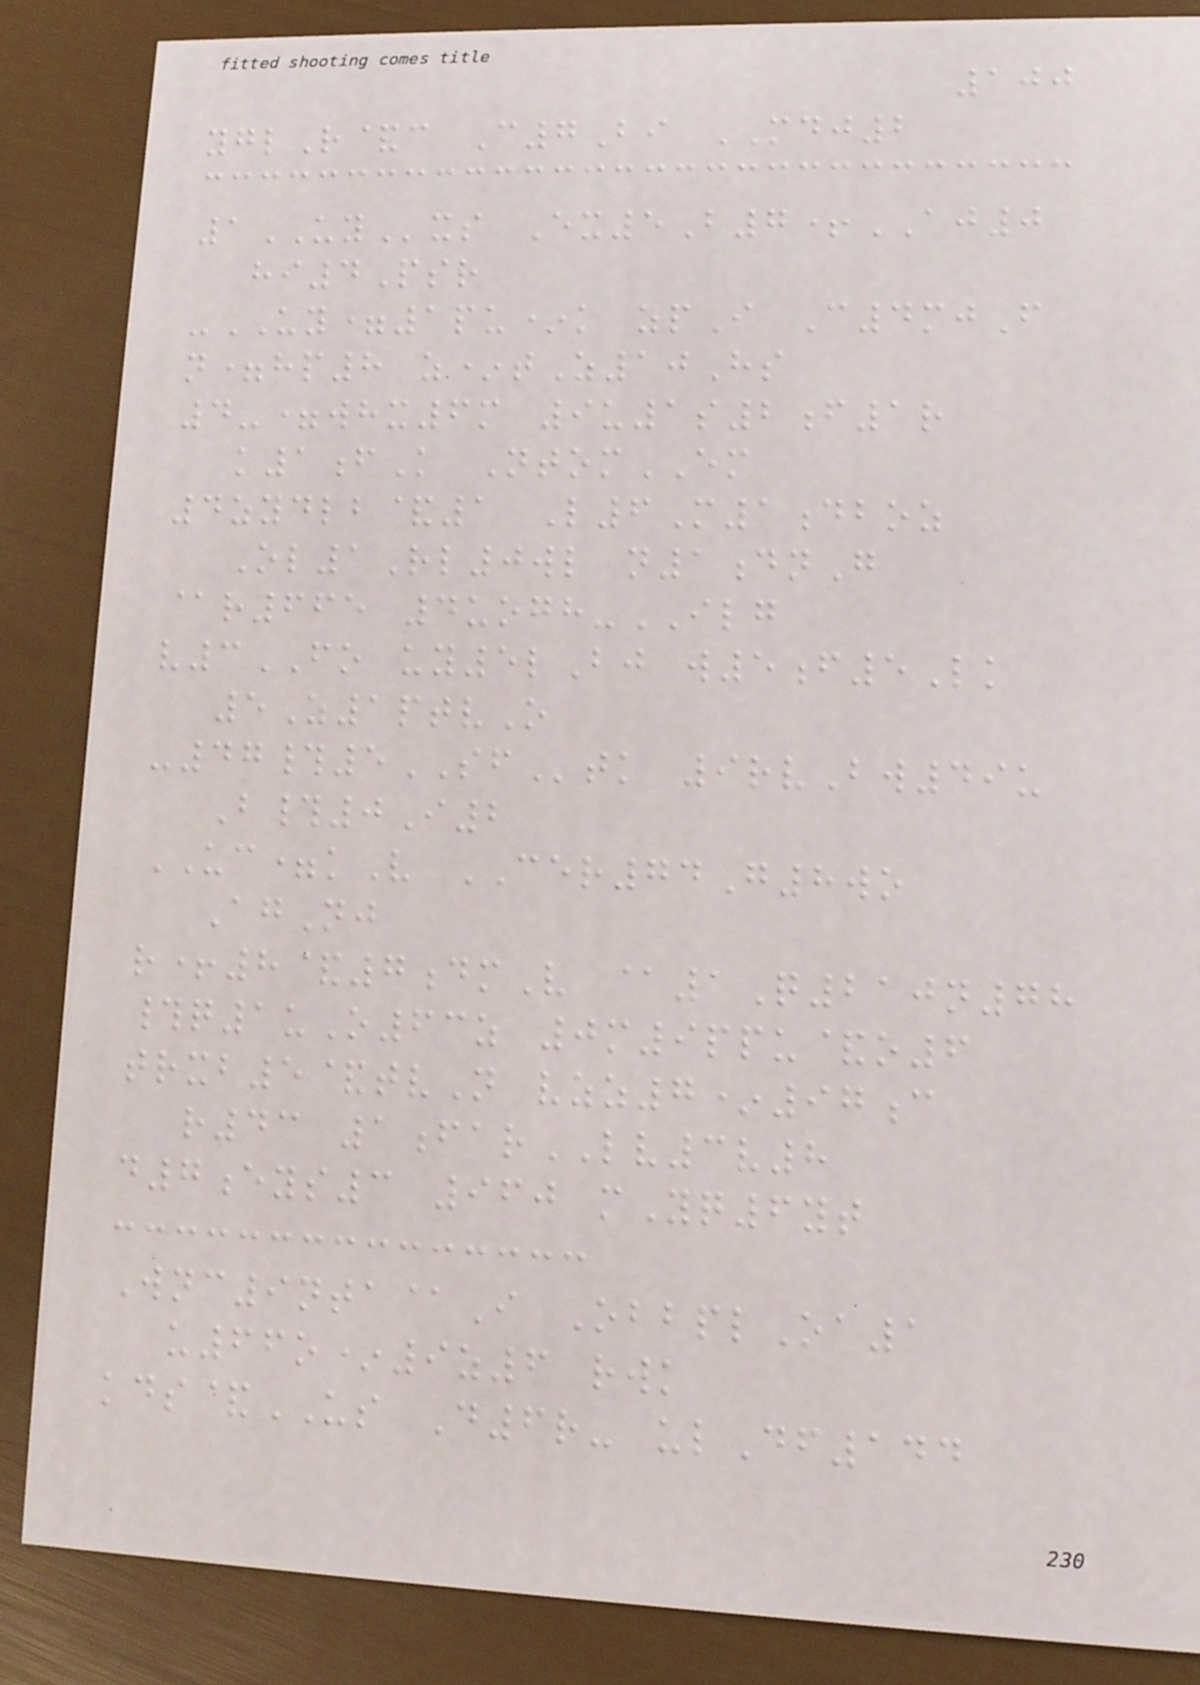100
yglR&c C7Bi MDJ2
1UYxs Ex5B7+AJ0
hi4Psr
-UY=1pu*k zpI C4mjF
n=hp8 z*tZ10Hs
4-=whx6m 9u1s2f1r
k1fK NtomEM
4zydlb&1 L6M1dboz
Ol1Rl0wl n1dnG
@r665 4uogh-ILG
v3FO uy5lBj w5f5Lk
5Z1ptvO
-47#5SFtk 9rvBw49u
B#0I2
UC=kV CER74G8wo
AgNj
r+8&7dmV @1Q210n78
#q1uO63z 0m9ppu&o6
trxb5&tvN vzz7*97c
r43 1farLV3v8
d7eys3 960 mYq6yt
Wnc9nta@I ObbplOa1
u66o*9z6 rwk
kds&US D6r- ulDf144
